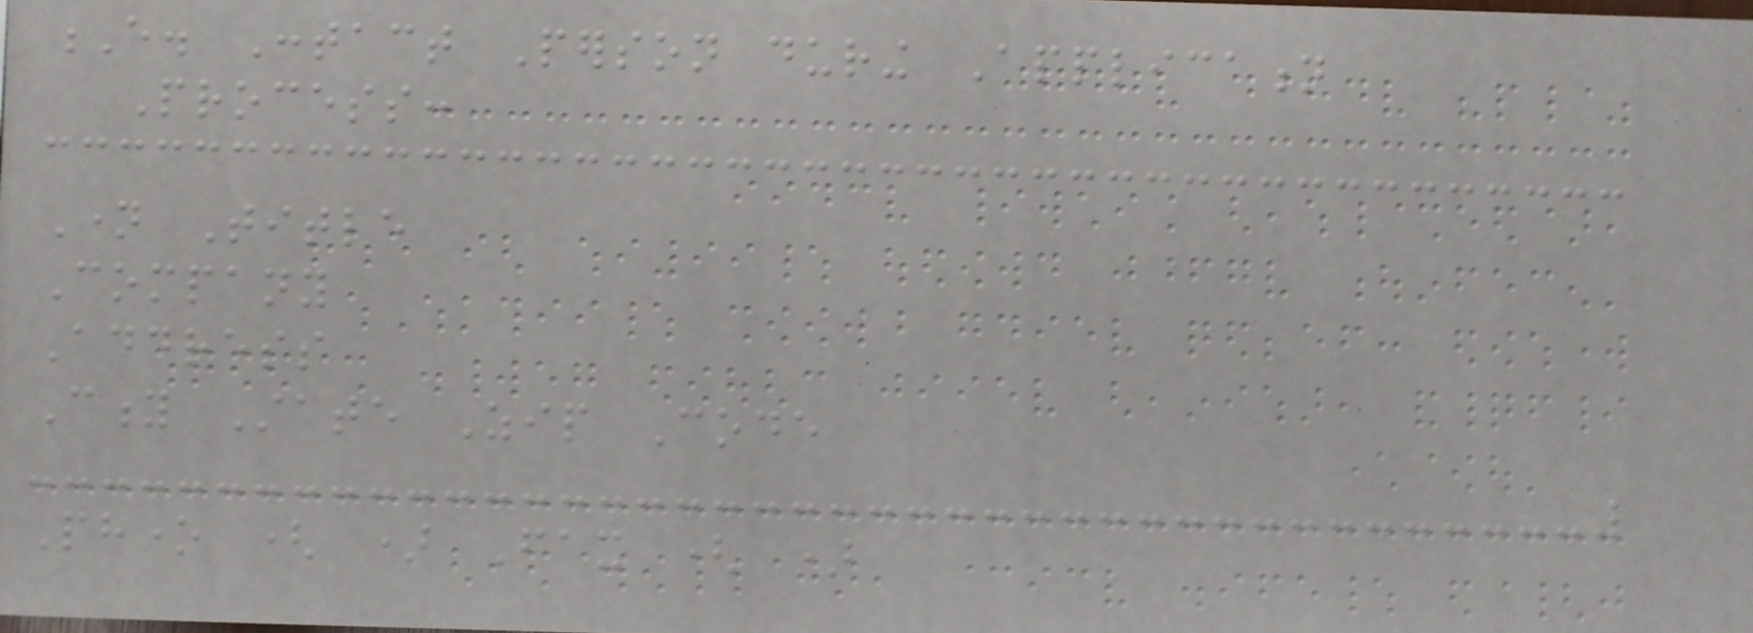E. Contact Person during Application
Process:
Name Title
Company
Address
City State Zip Code
Phone ( ) Fax ( )
